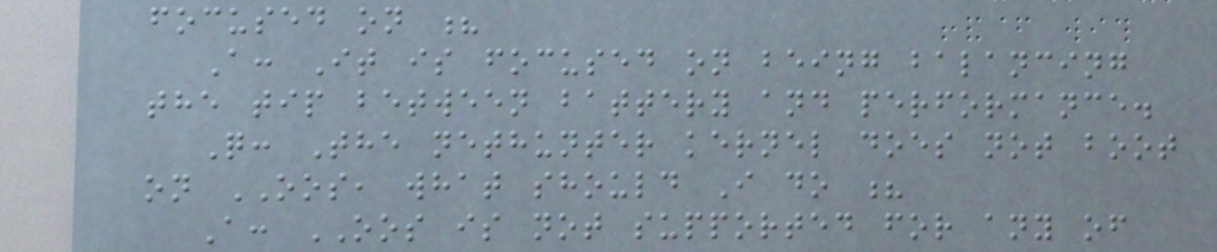focused on ?
A: It is focused on being balancing
the tip between battery and performance.
Q: The nethunter kernel does not boot
on OOS, what should I do ?
A: OOS is not supported for any of
